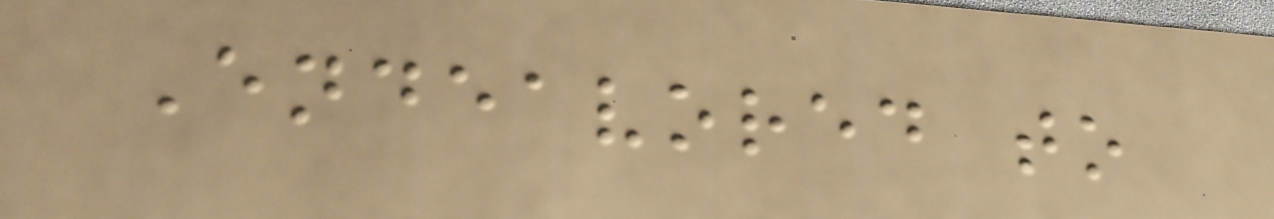Endeavored to
